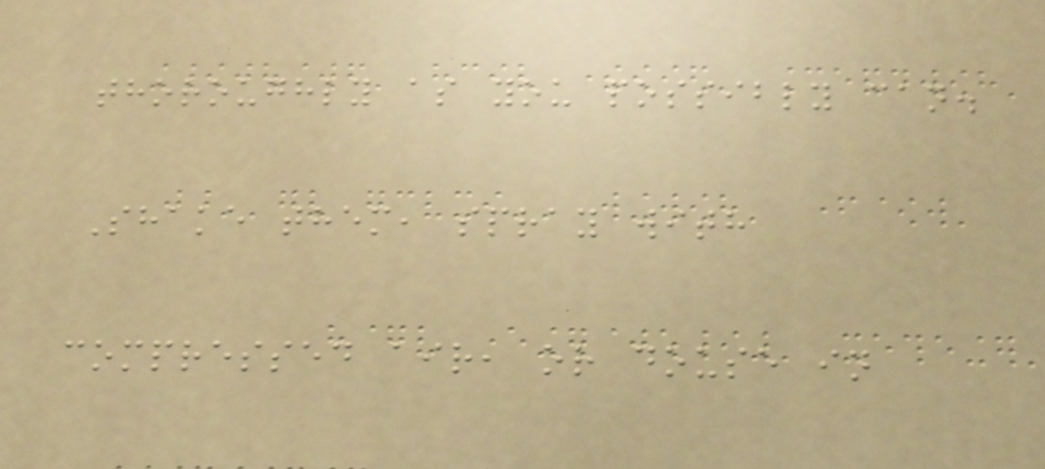thoroughly as you possibly can.
Shake them, spray with
compressed air, or douse in
